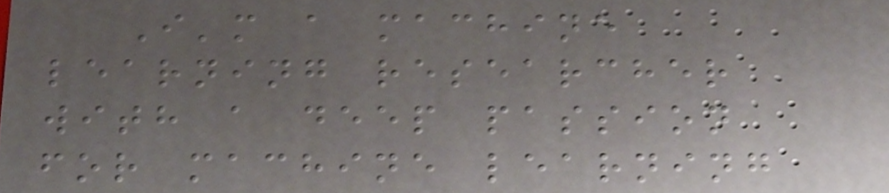I'm a machine
learning researcher
with a deep passion
for machine learning
